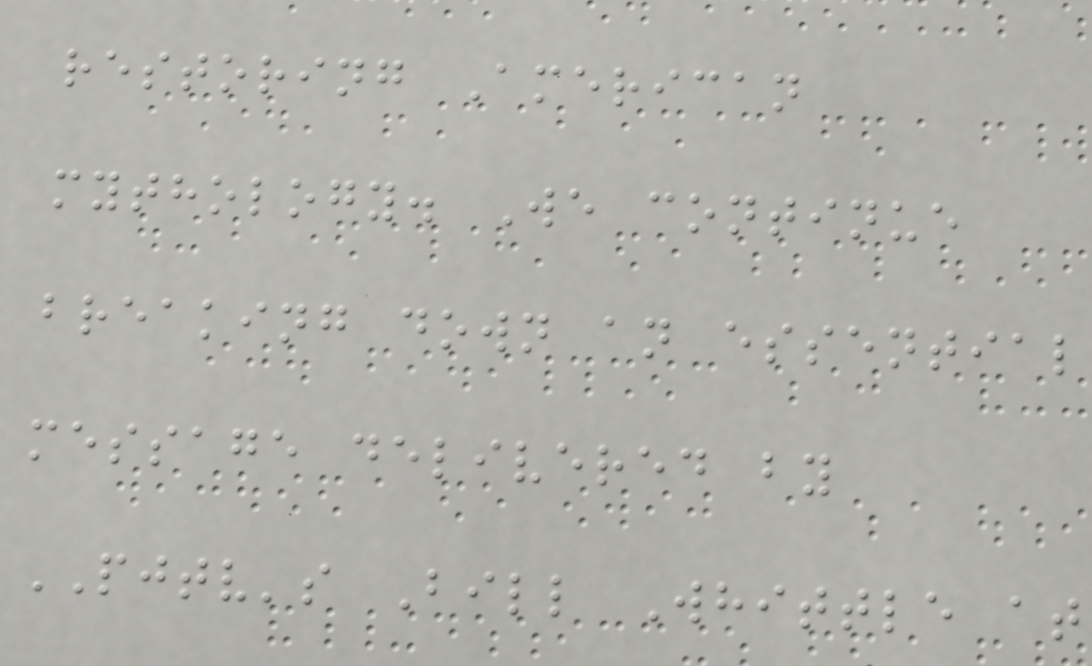restoring American
mythology. We continue
breaking down an essential
message delivered by
PJTV's Bill Whittle at
